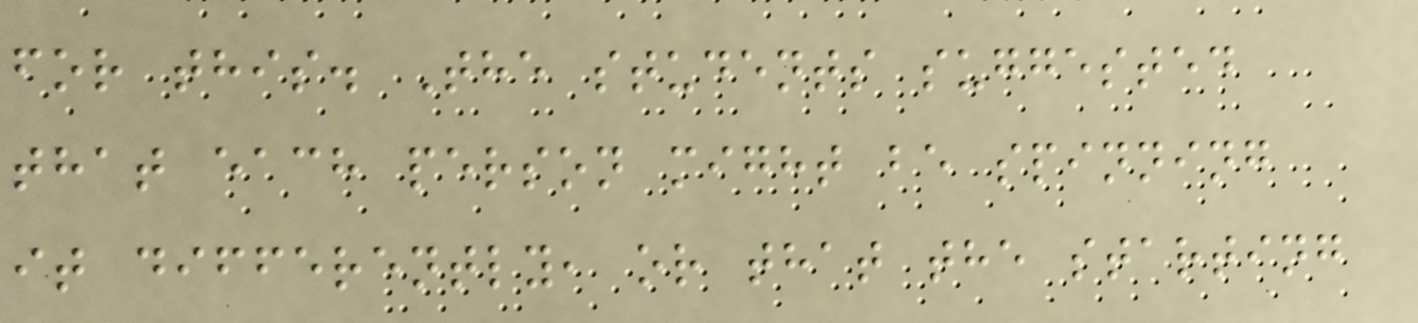for this. The students suggested
that each person might be spinning
it differently, or that the starting
